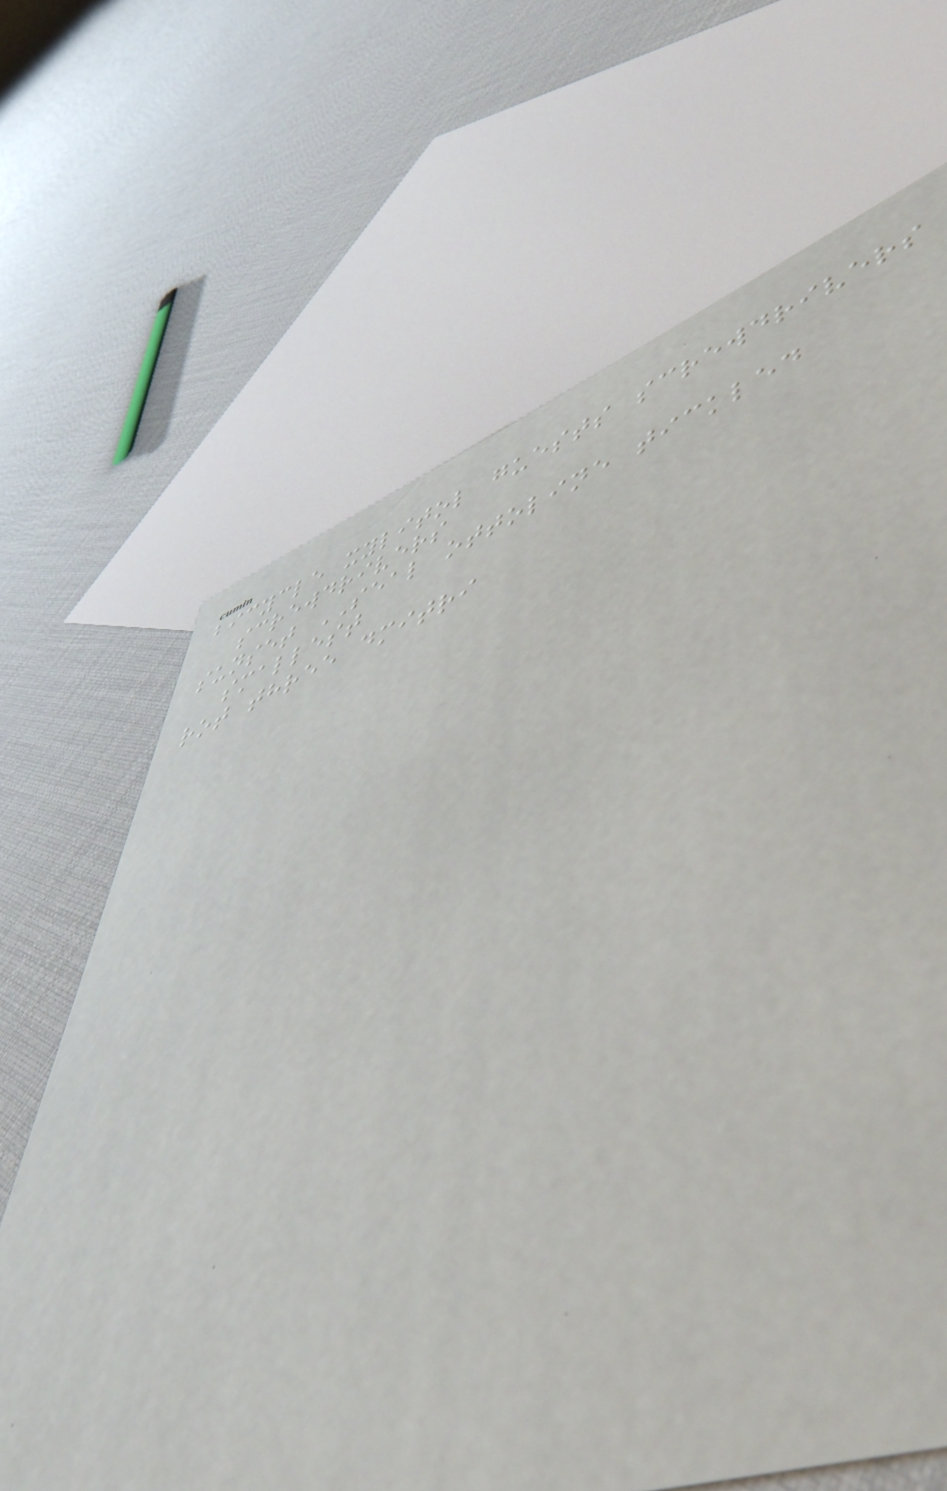bicycle xylitol guests screwdrivers
screwdrivers
sunset SEAL ottoline tickled
smallest
rot three dmitri
